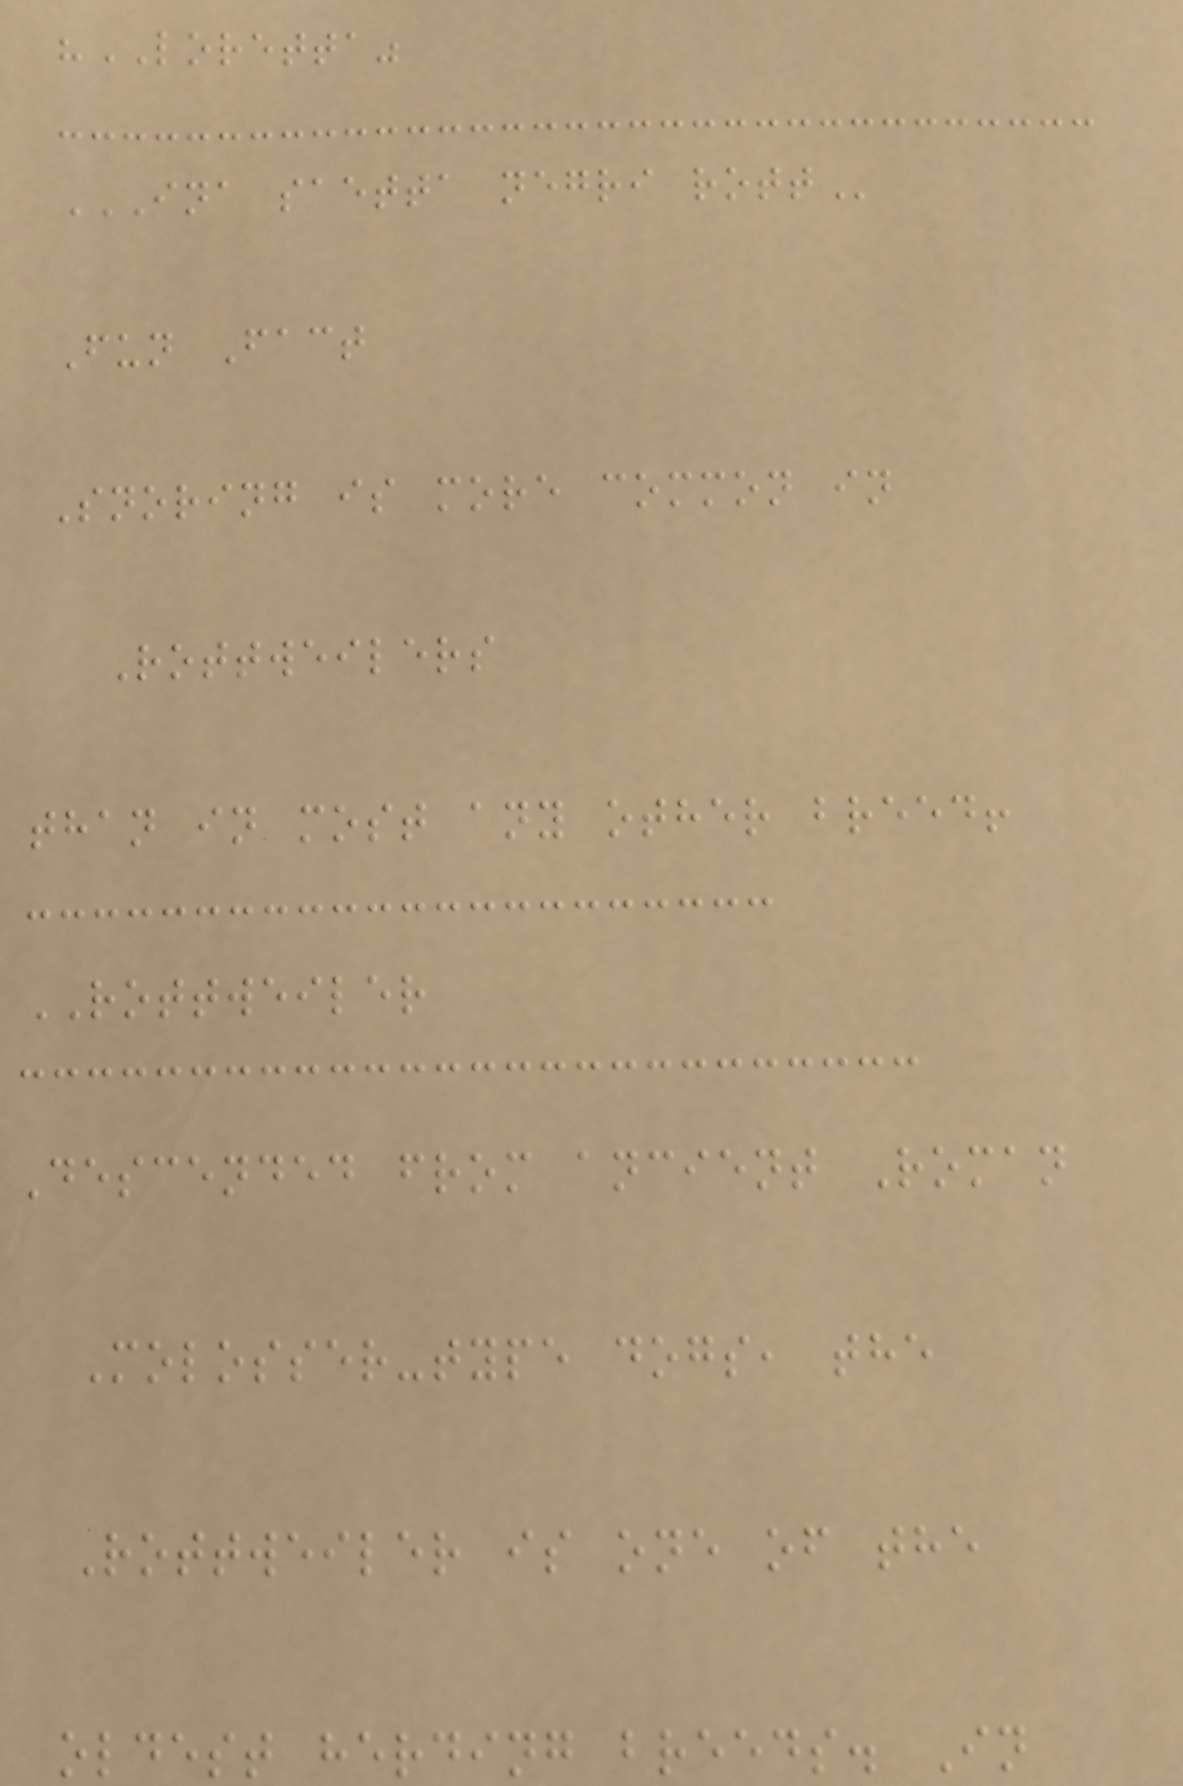"LORETTA"
INA SAETTA NEGRI ROTT
Fun Fact
Snoring is more common in
Rottweilers
than in most any other breed!
ROTTWEILER
Descended from ancient Roman
Molosser-type dogs, the
Rottweiler is one of the
oldest herding breeds. In
